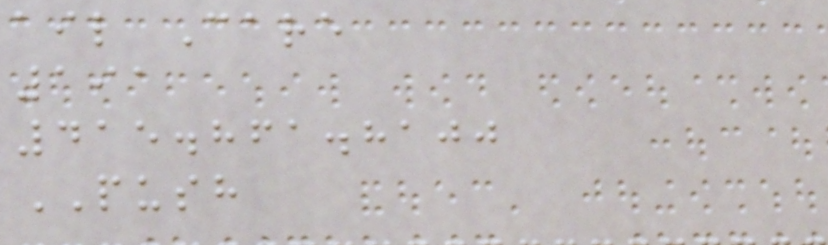ail Care
191
415.861.8100
PUSH
